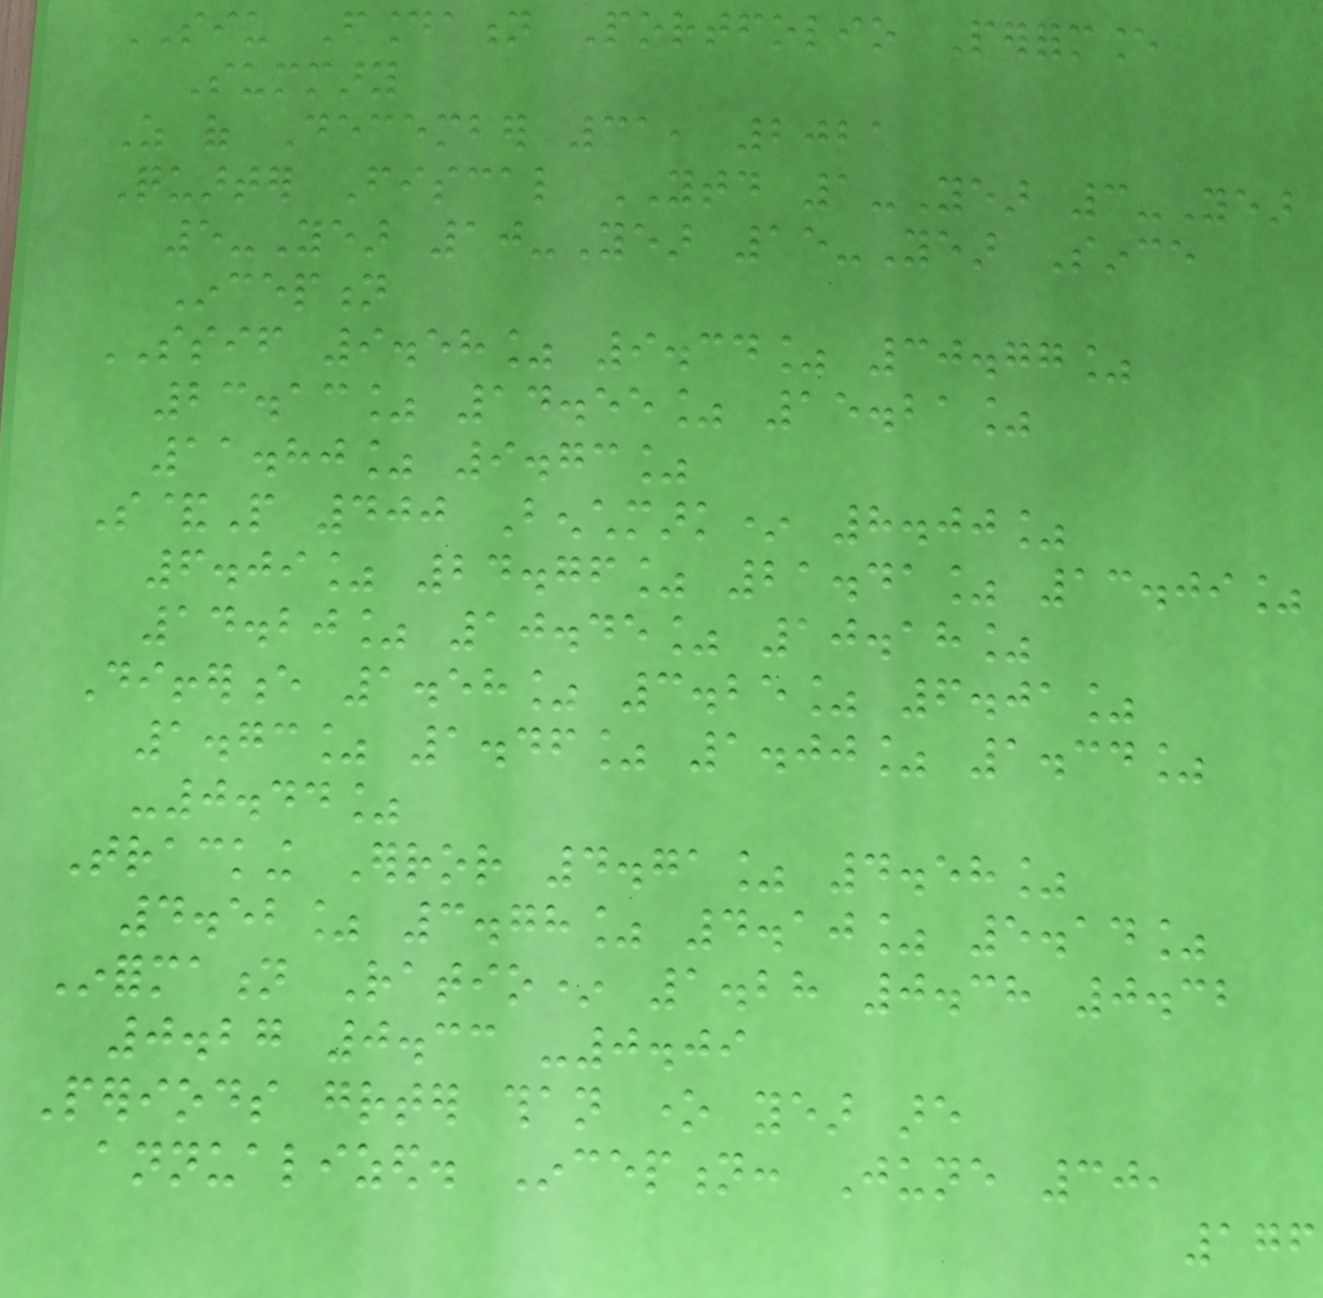SIU Foundation Portfolio Performance
Summary
As of December 31, 2021
Quarter Fiscal YTD 1-Year 3-Year
5-Year 10-Year 15-Year Since
Inception
SSIF 9.58% 9.34% 30.77%
23.13% 14.55% 15.21%
11.80% 9.73%
S&P 400 Benchmark* 8.00%
6.09% 24.76% 21.41% 13.09%
14.20% 10.45% 10.18%
Difference 1.58% 3.25% 6.01%
1.73% 1.46% 1.00% 1.34%
-0.44%
Tracking Error 4.71% 4.58%
4.52% 3.78% 4.10% 5.14%
Information Ratio* 1.28 0.38 0.32
0.27 0.33 -0.09
Periods greater than one year are
annualized. Inception: June 30,
176
